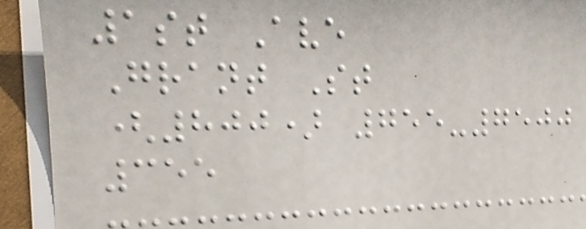1st Ave
Grant St
(800) 755-7500
355
